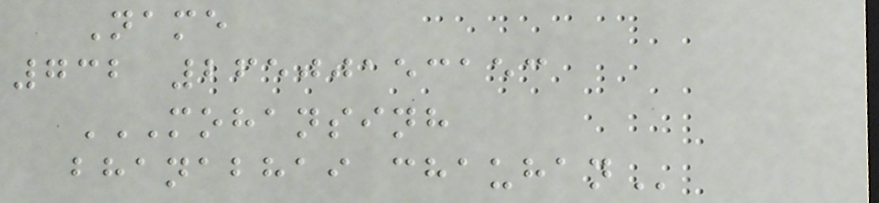Name
732 26500153153
MOHANSINH
BHANABHAI CHAUHAN
